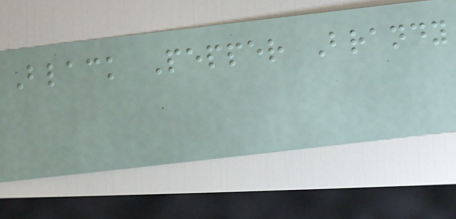Black Pepper Brandy
